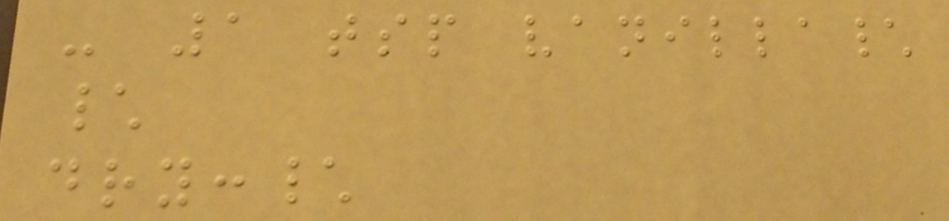- 1 tsp vanilla\
\
dry:\
